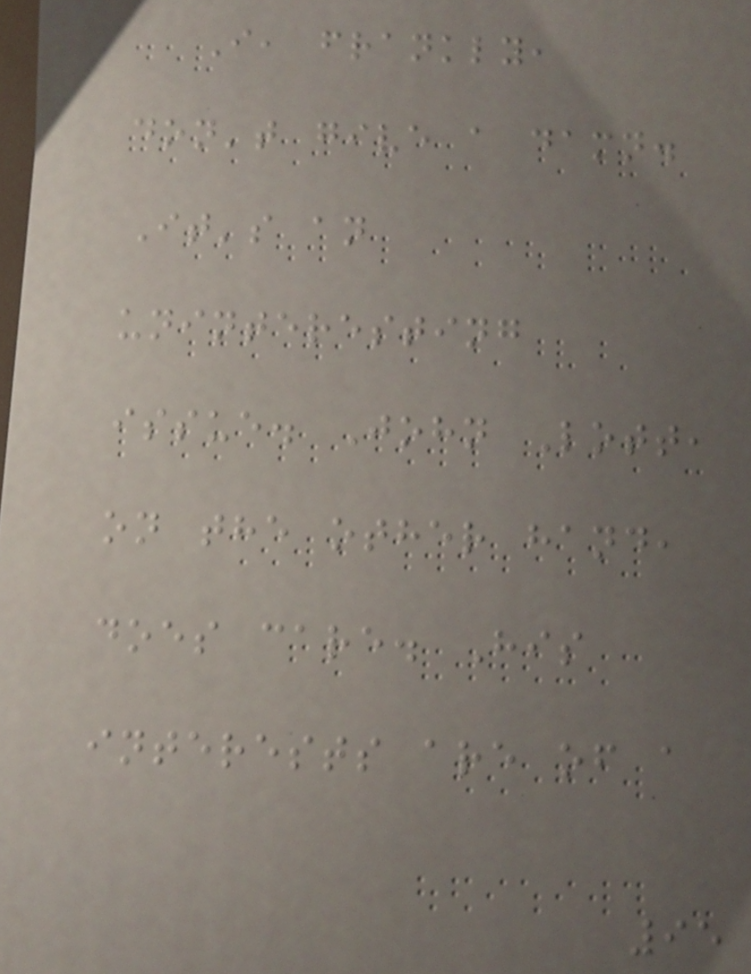I, frankly,
don't give a damn.
It's an
uninteresting
issue. John Lott,
on the other hand,
does care. His
interests are of a
95
